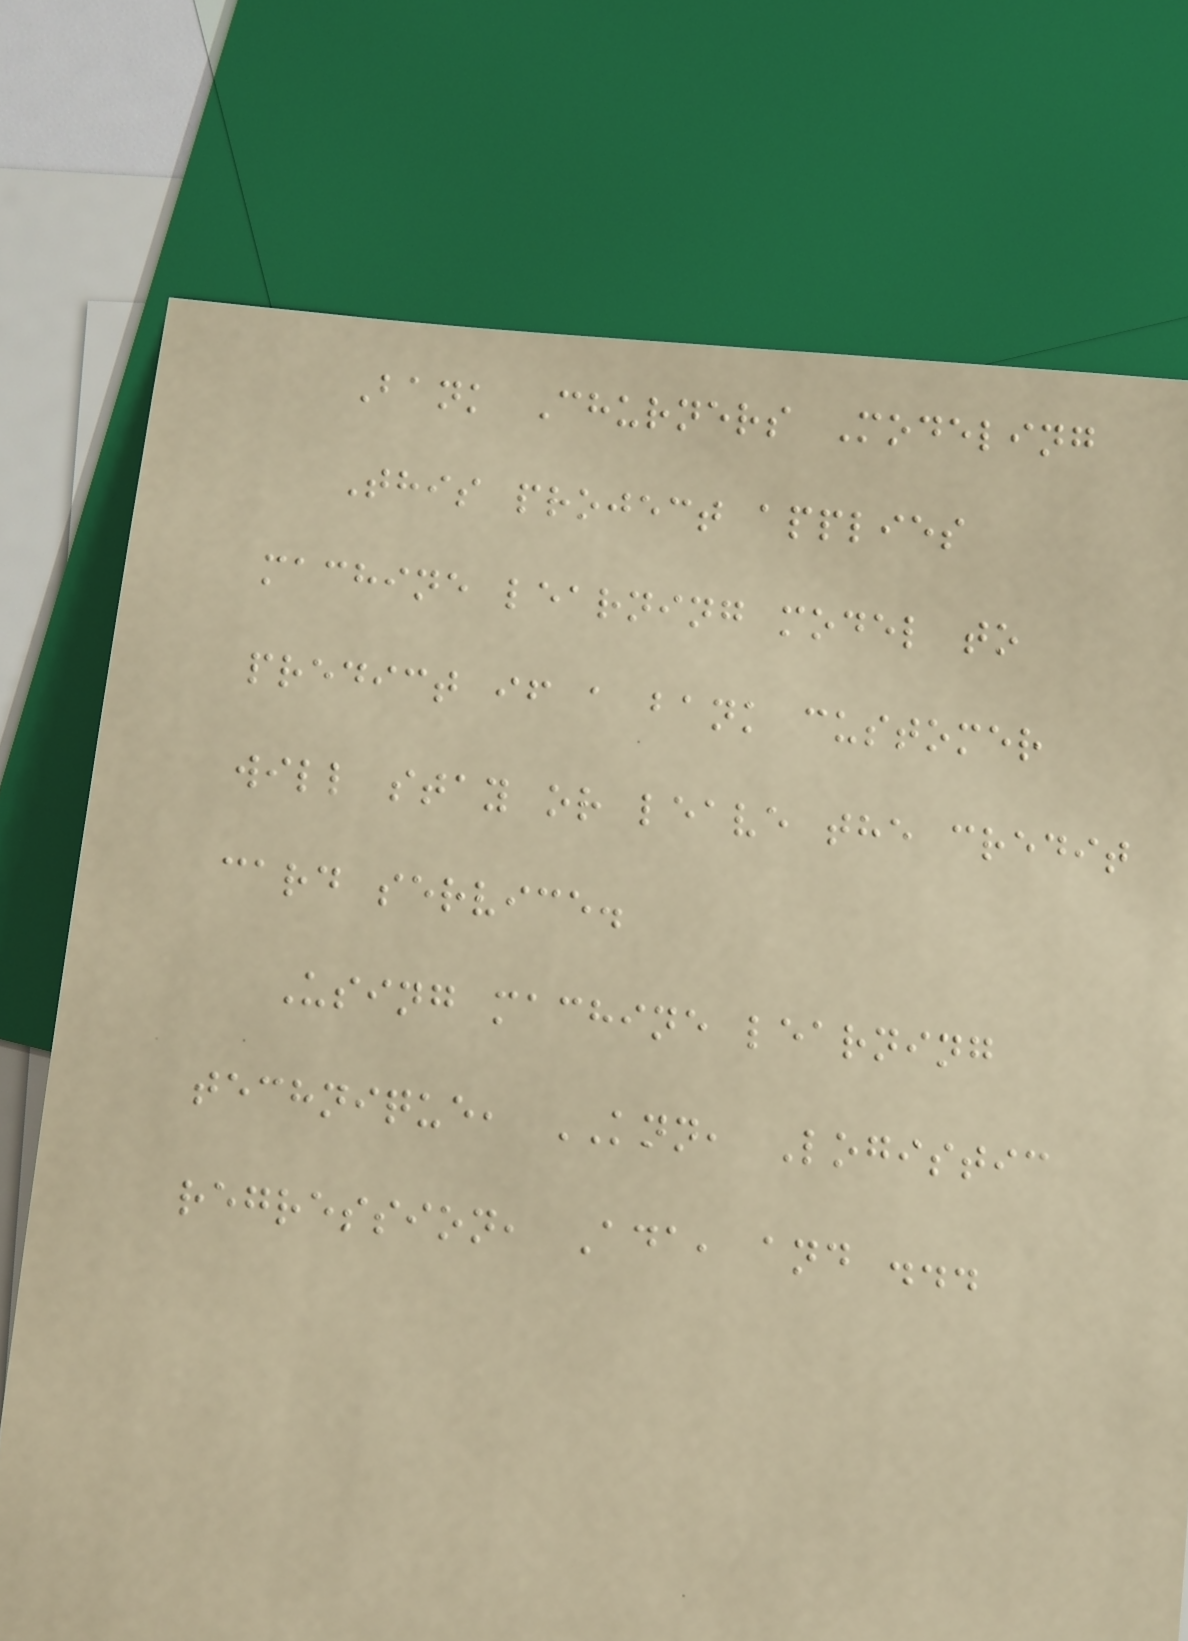Bank Churners Modeling
This project applies
machine learning model to
predict if a bank customer
will stay or leave the credit
card service.
Using machine learning
technique, KNN, Logistic
regression, Ada, and ...
